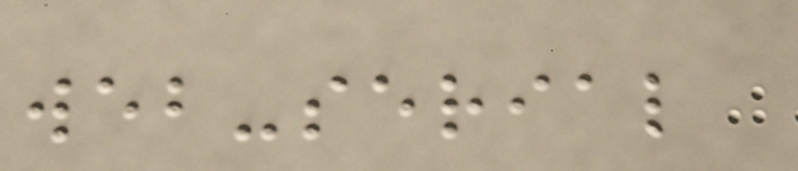web-serial
